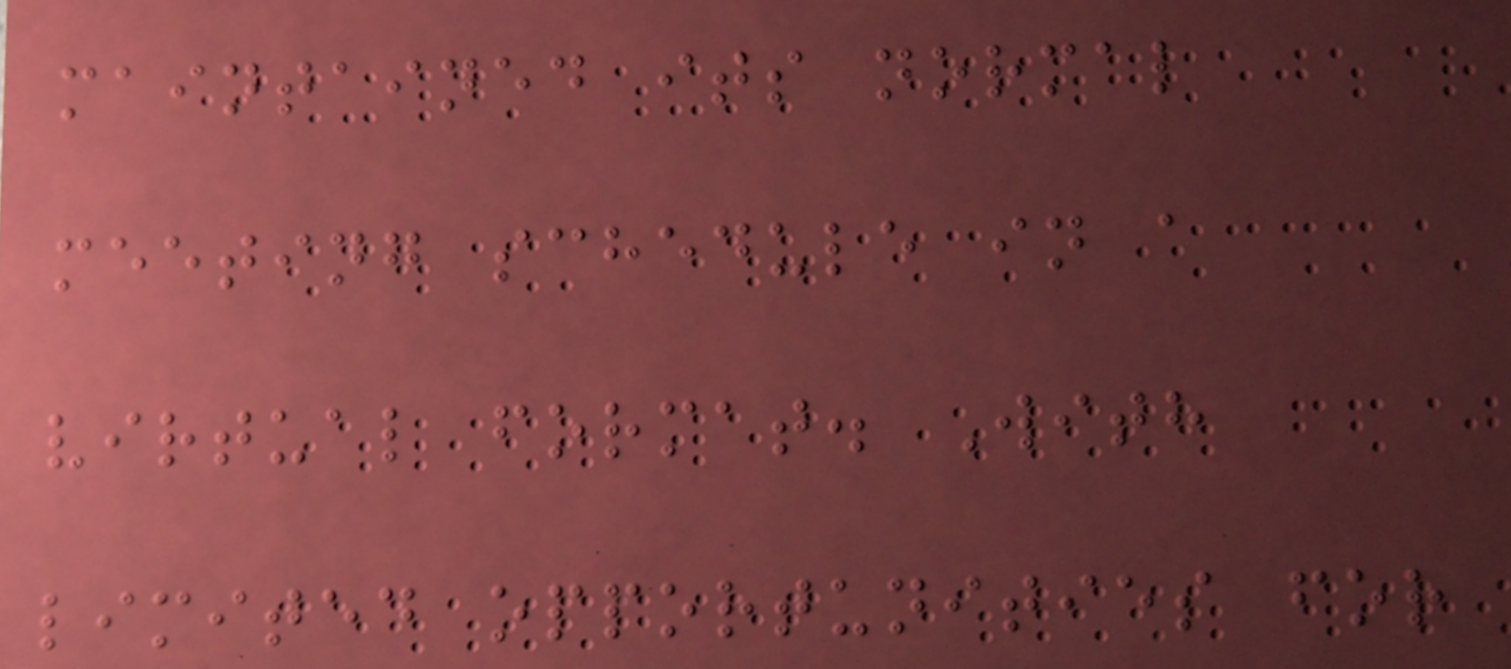maintained its normal
meeting schedule in a
virtual format. With
limited opportunities for
